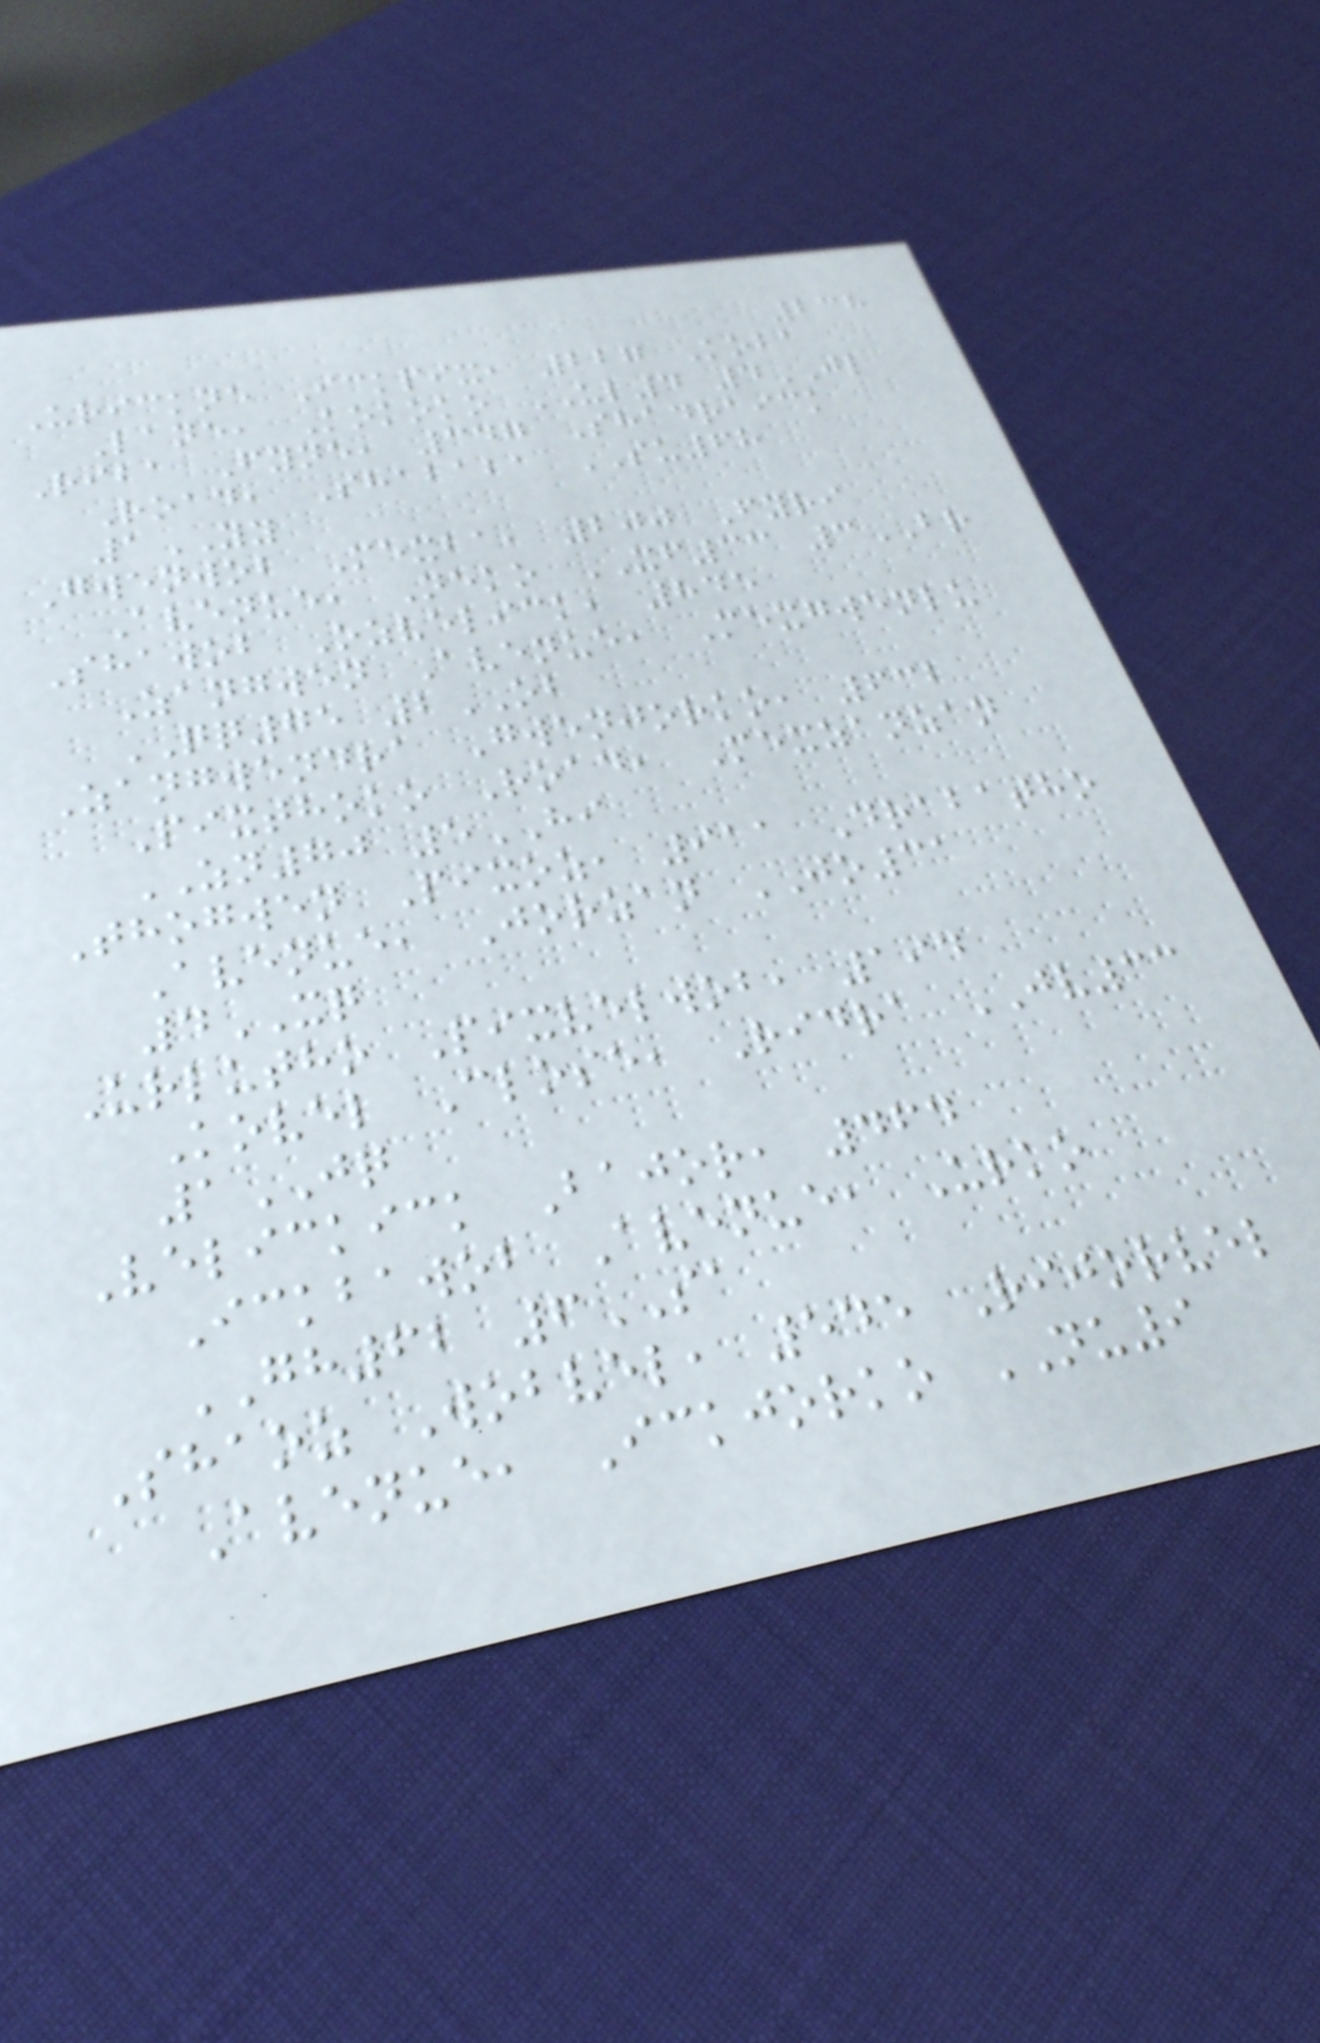238
Urickne Ickpix, 227 Koba
Lane, Kokoko UL4 4JL
Riba Fyne, 347 Shadraick
Road, Shababa SU68
1YY
Gwenwob Mexba, 200 Fyri
Avenue, Neko XF33 3BR
Shawob Ozvelick, 845
Zangwen Avenue, Mexgwenlu
QQ75 2OB
Zangwendra Gwenjorko, 632
Pixthoko Road, Mexzanzan
ZN70 5HI
Thogwen Pixoz, 911 Drabatho
Avenue, Jorzan JO31
4XQ
Urlutho Pixvelwob, 194
Kovel Close, Ridra JV33
1JQ
Velickick Bajor, 464
Ickbawob Avenue, Urko
GH62 6SA
Shaoz Wobvel, 545 Rijorvel
Avenue, Ickjorko NU9
